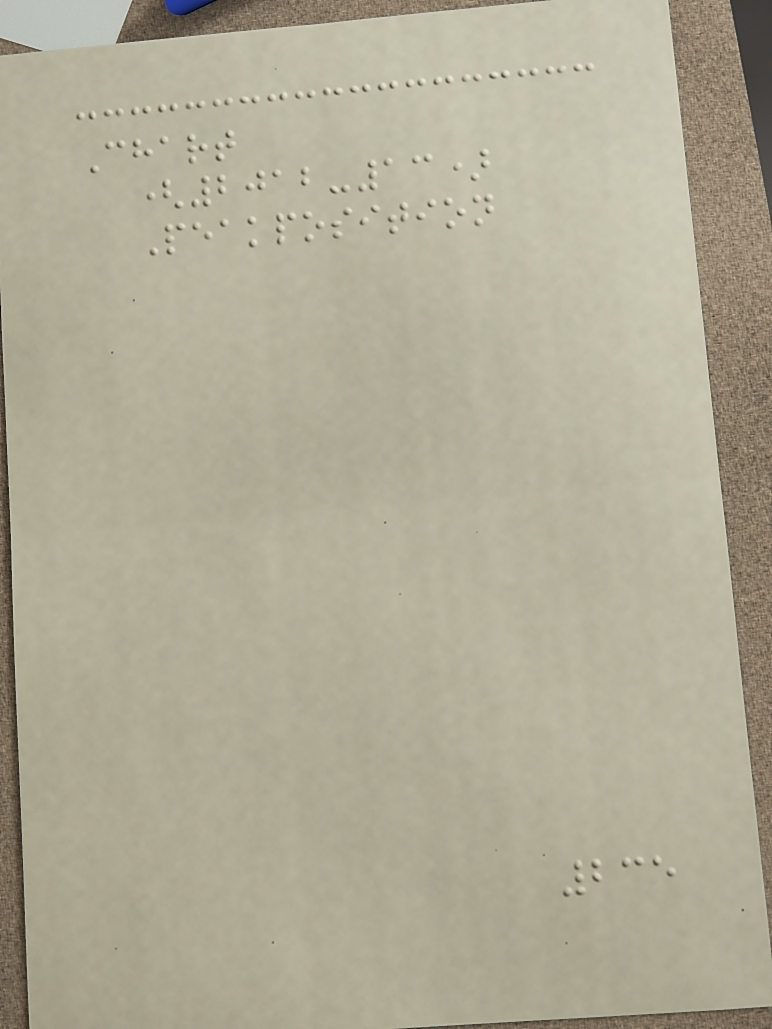Chart
(2012-13)
Peakposition
235
